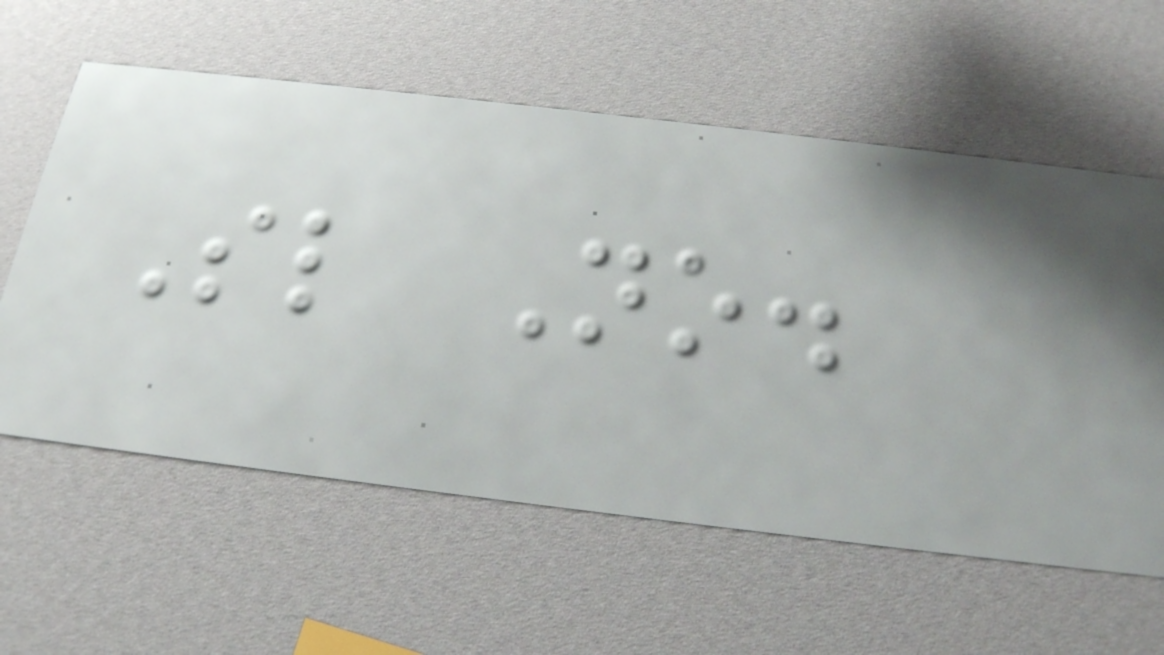Sl No.
